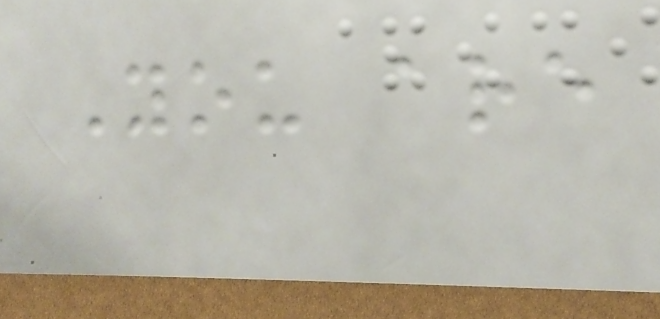You are
